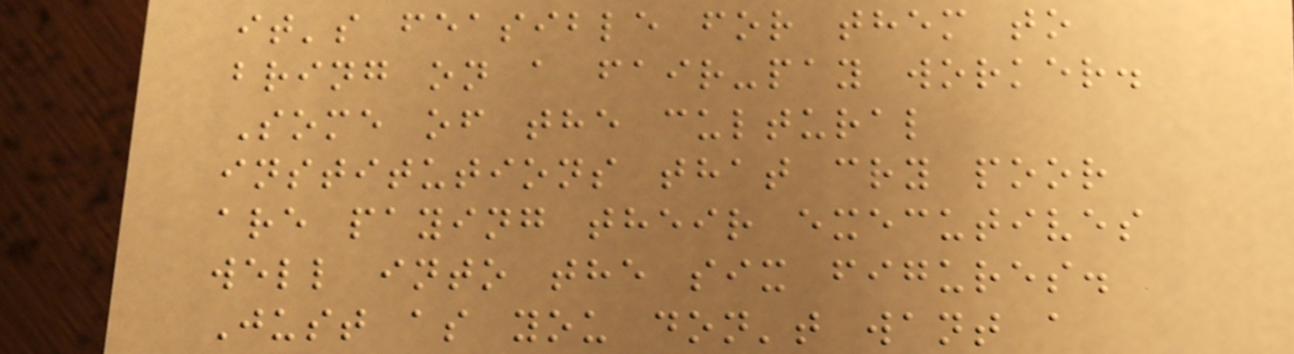it's feasible for them to
bring on a fair-pay worker.
Some of the cultural
institutions that cry poor
are paying their executives
well into the six figures.
Just as you don't want a
